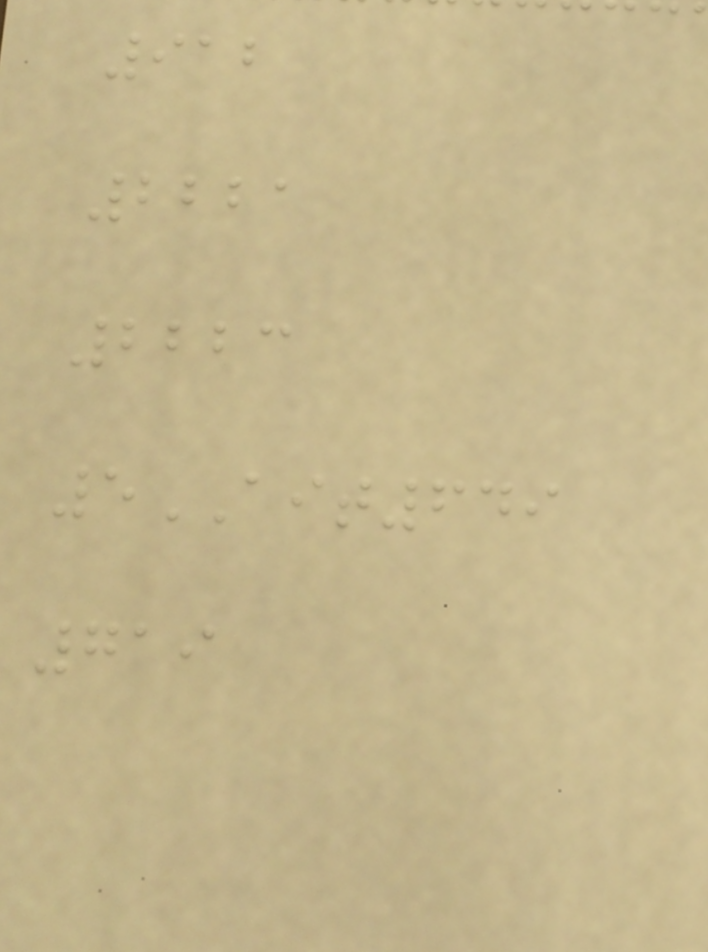912
2221
2223
5AIT649
719
